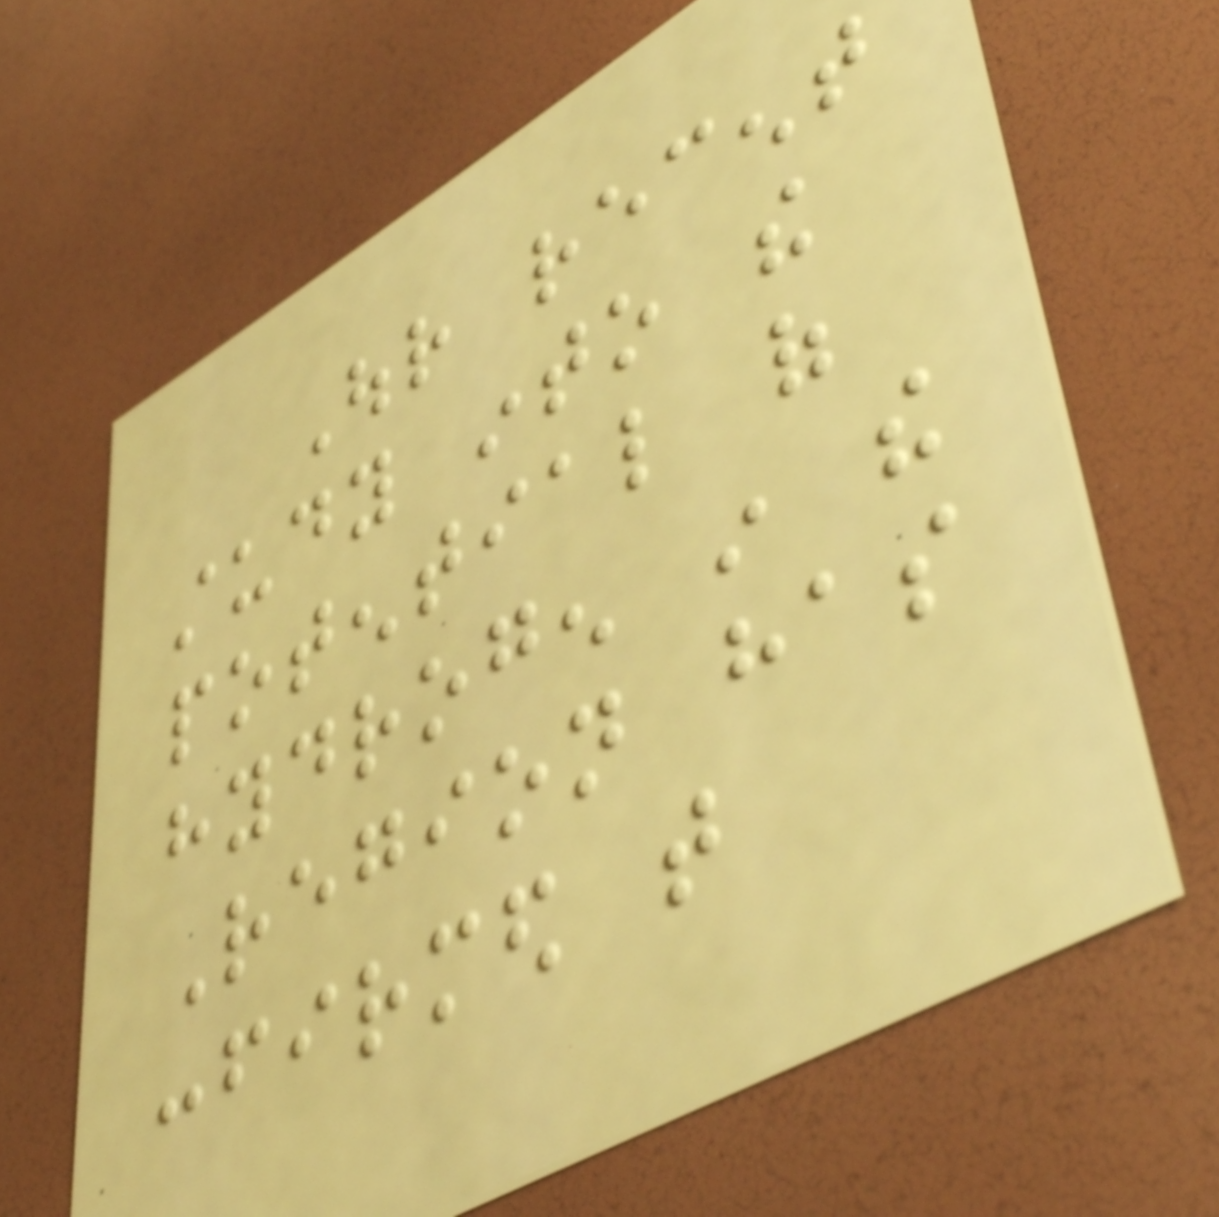Our recent
study into the
potential of
hydrogen in the
Region has
confirmed that
